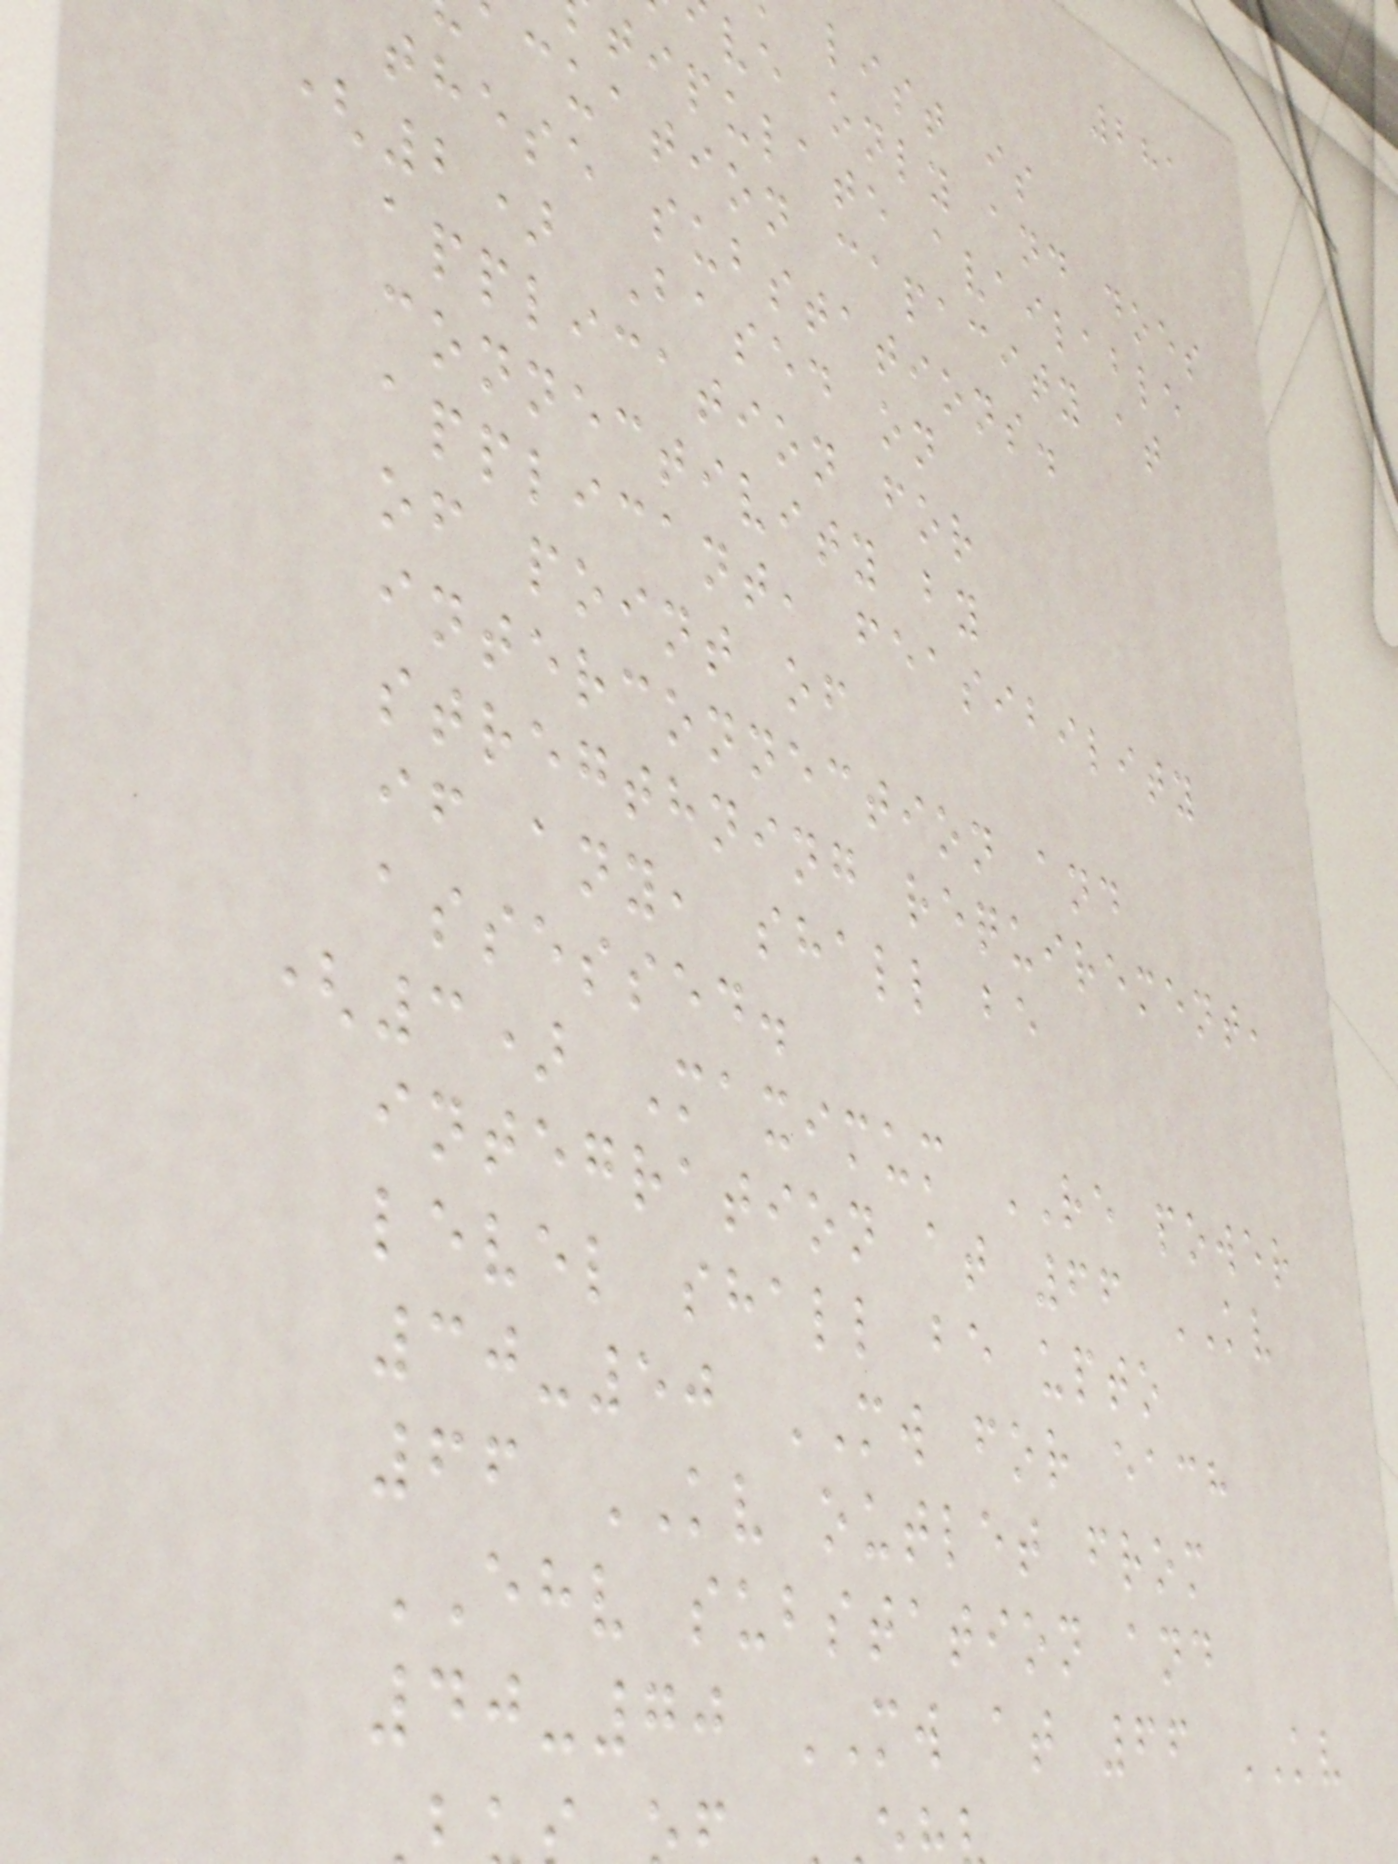281
list is
ve only and does
tipulate available
acuation capacity at
these substations.
(2) Based on
application for
connectivity by
applicant, feasibility
of point of
interconnection and
stregthning requirement,
if any, shall be
assessed.
(3) Maximum RE power
integration at 66 KV
level shall be upto
30-50 MW for each
66 KV outlet from
EHV substation and
40-70 MW at 66 KV
